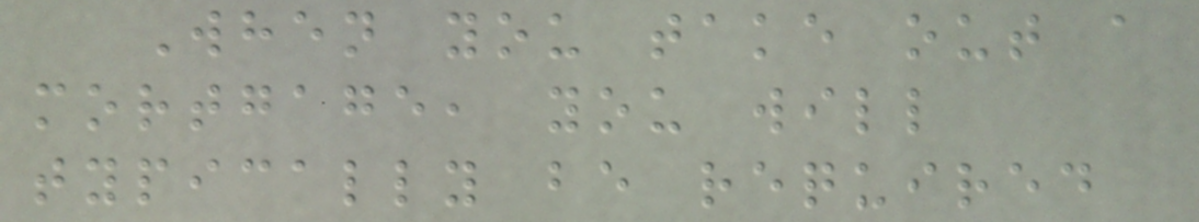When you take out a
mortgage, you will
typically be required
